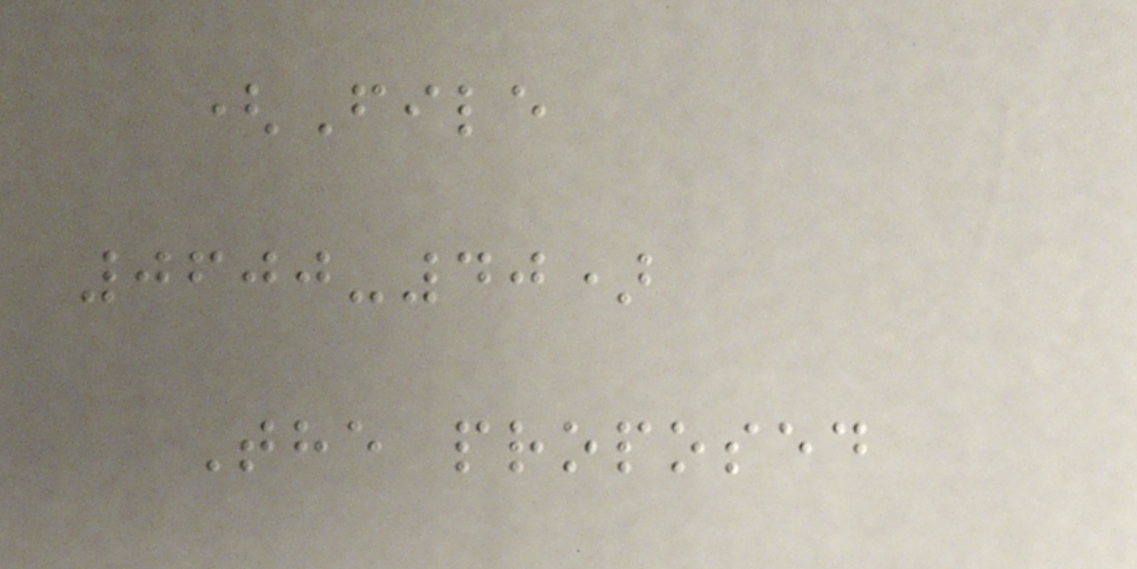(File
0600-40)
The proposed
